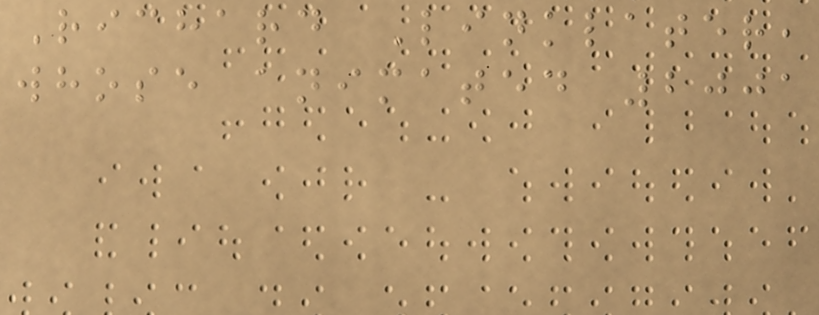Richard Linklater,
whose animated 2001
